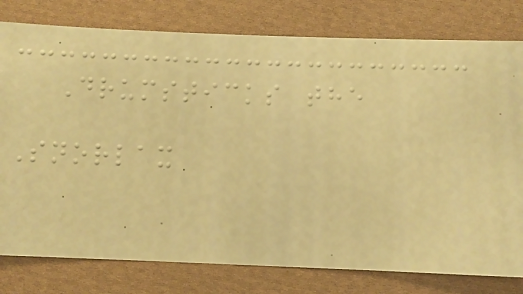Drumsticks the
Snorlax
